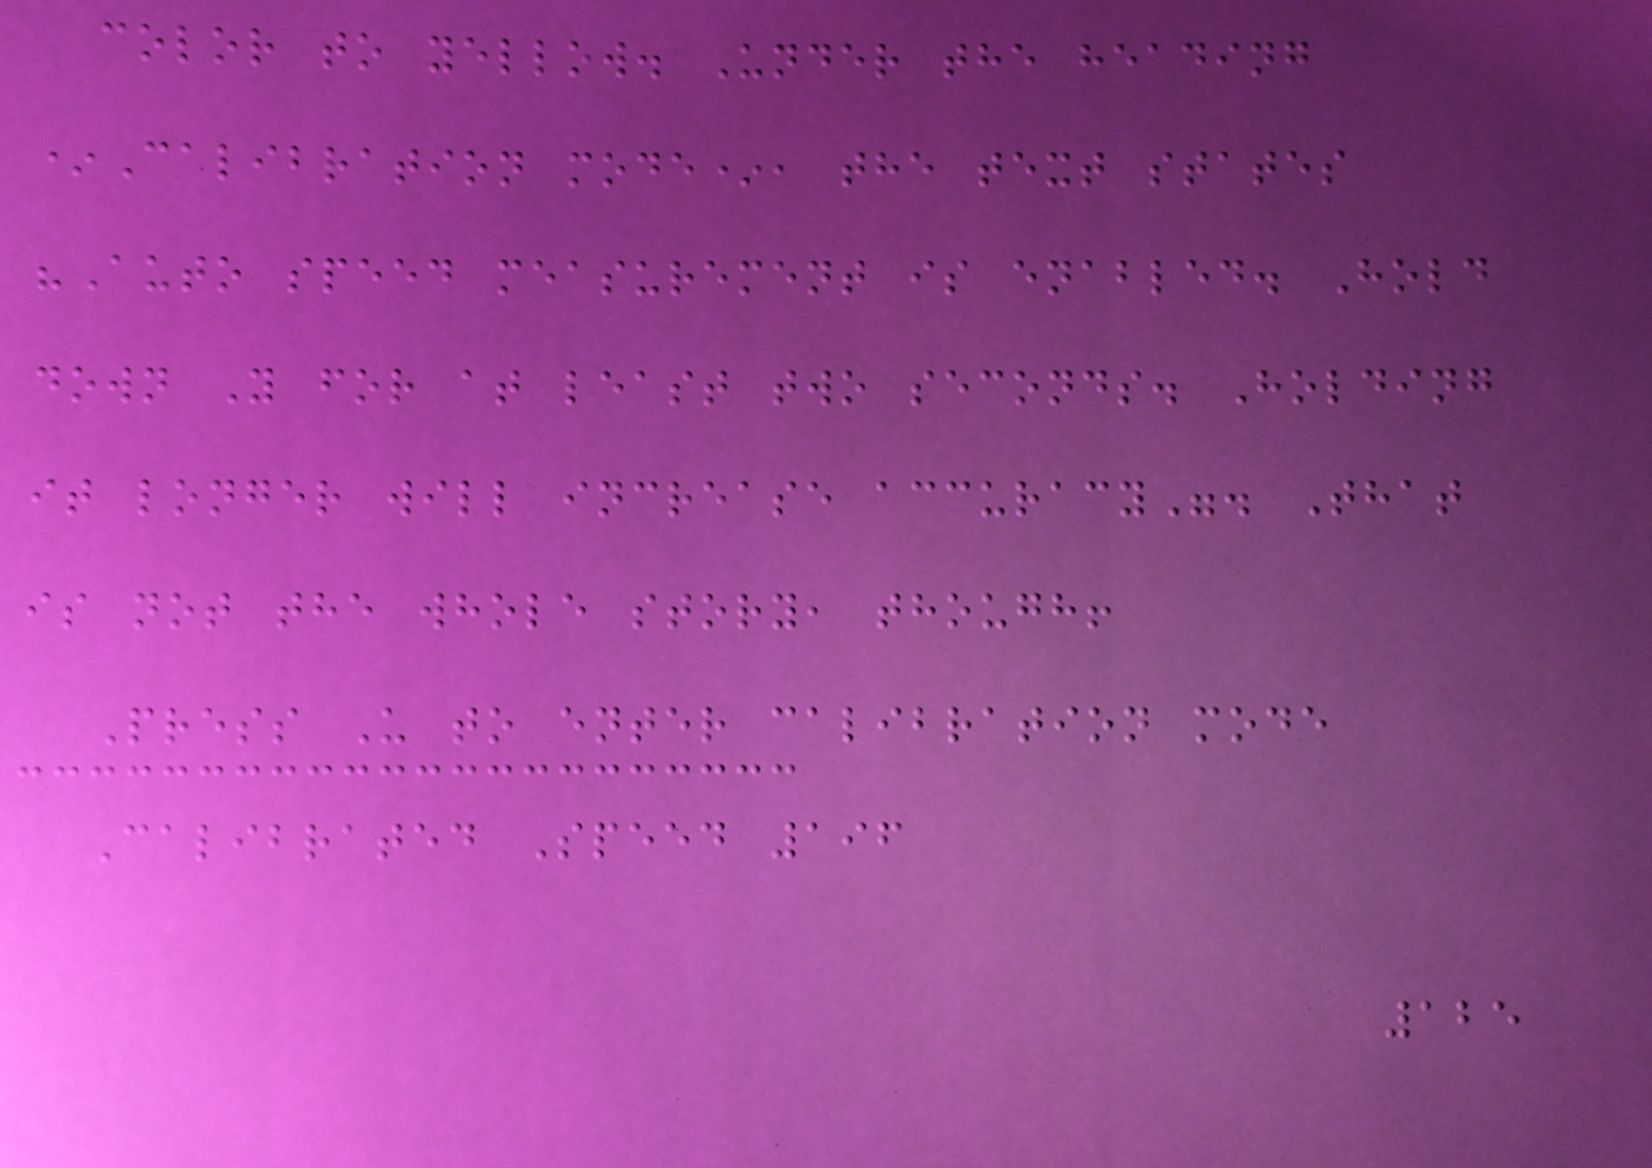color to yellow. Under the heading
*Calibration mode*, the text states
"Auto speed measurement is enabled. Hold
down Y for at least two seconds. Holding
it longer will increase accuracy". That
is not the whole story, though!
Press U to enter calibration mode
Calibrated Speed 196
125
